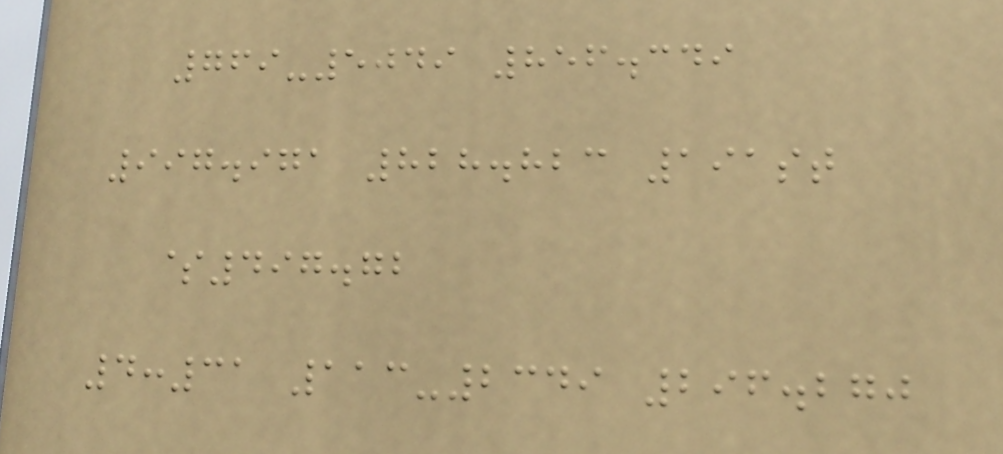769-5049 856.349
997.971 828.823 191st
$497.72
4:31 113-2349 296.270
